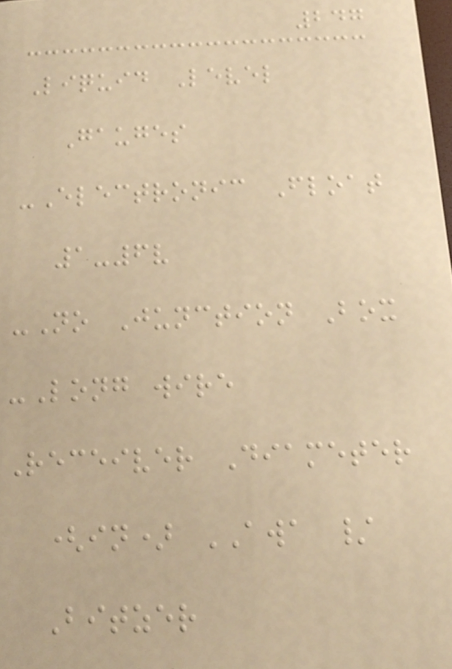247
Liquid Level
Gauges
-Electronic Float
1-6v
-No Junction Box
-Long wire
Receiver Diameter
(in) AWA /
Bitzer
